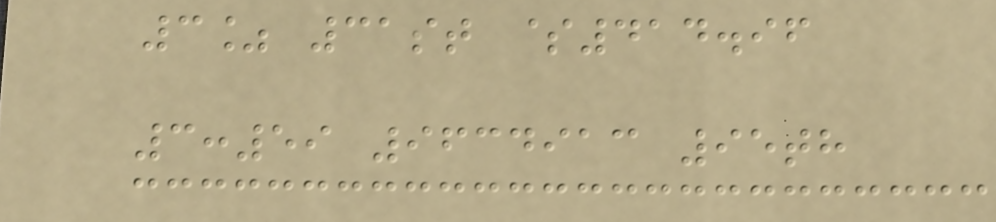3% 31st $414.96
3:59 9634913 95th
